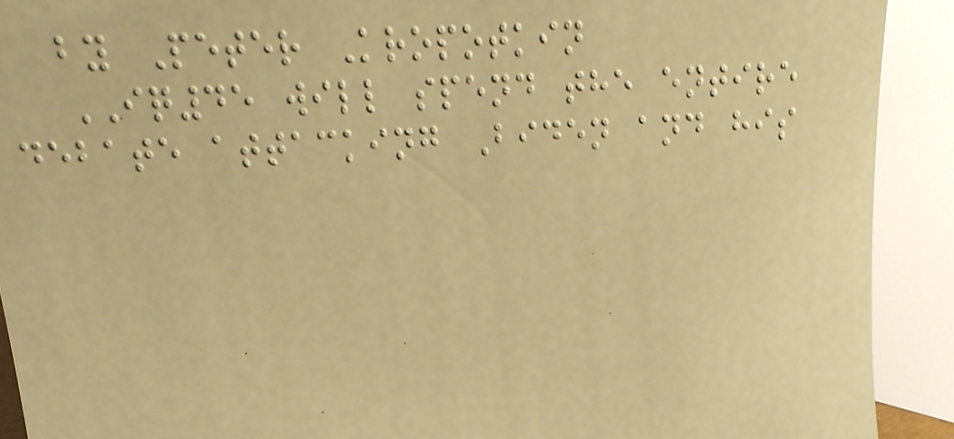by Peter Kropotkin
IQ45 will spend the entire
debate attacking Biden and his
